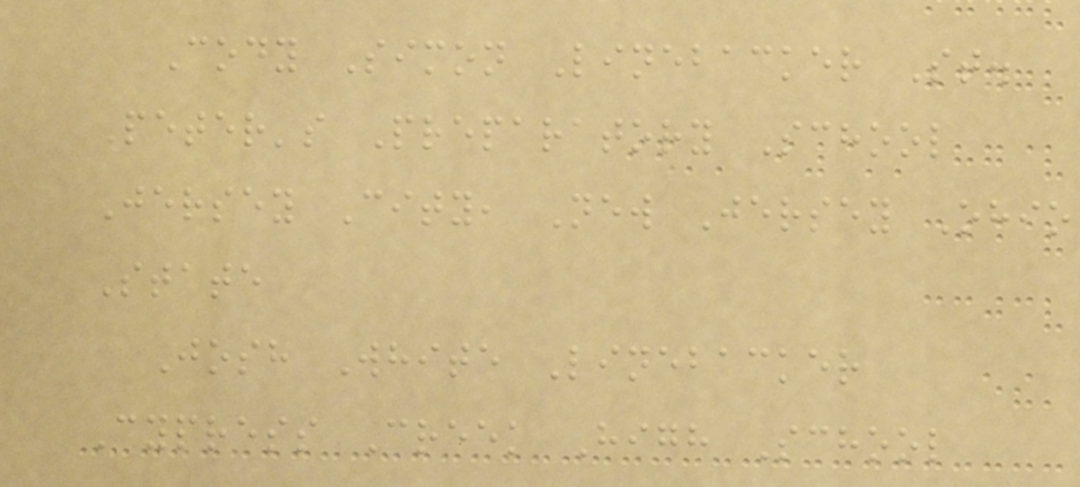Cody Simon Linebacker St.
Peter's Preparatory School
Jersey City, New Jersey Ohio
State
Josh White Linebacker
Cypress Creek High School
